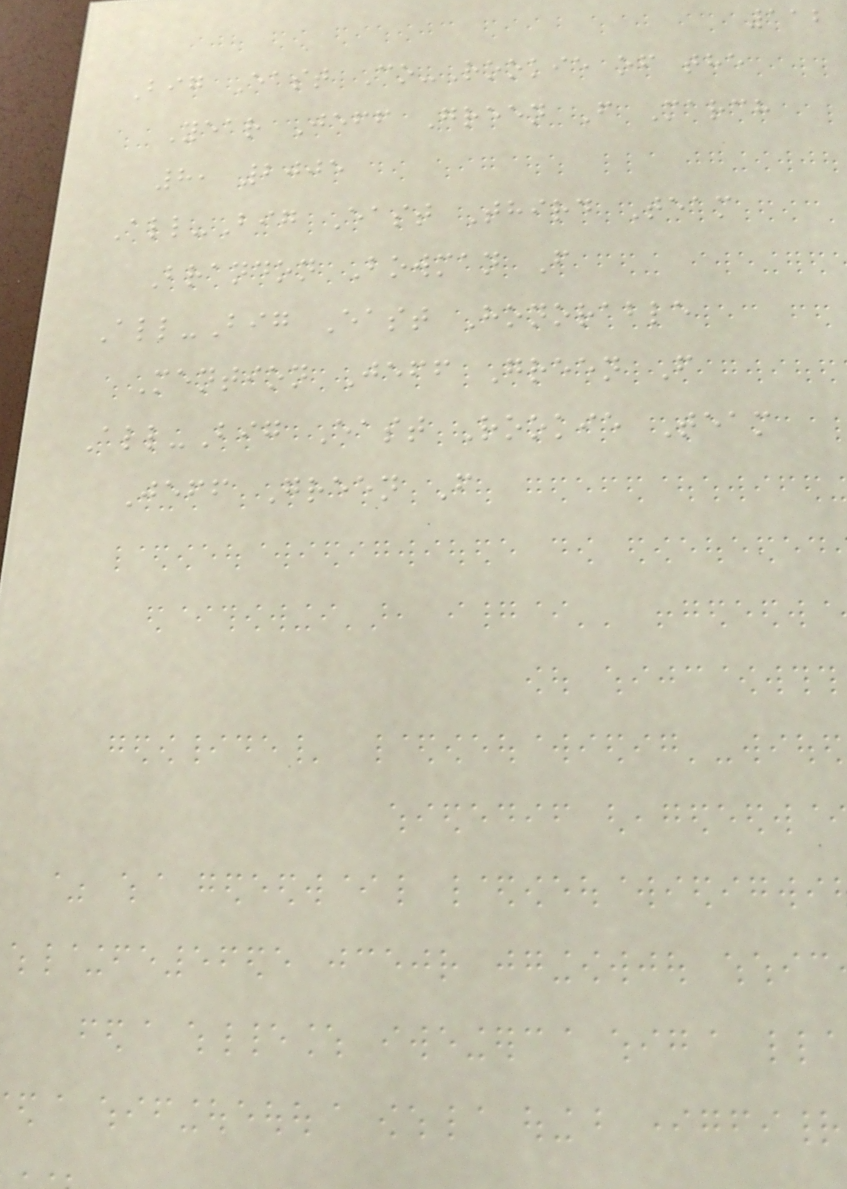112
Big East Co-Rookie of the
Year Jeff Green F March
8, 2005
All-Big East Third Team
Brandon Bowman F
All-Big East Honorable
Mention Jeff Green F
All-Big East Rookie Team
Jeff Green F
